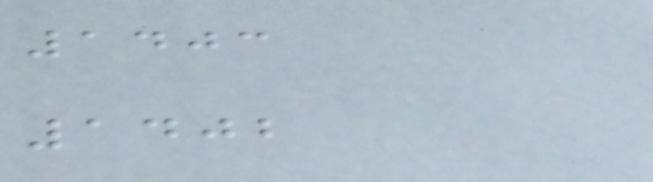1403
1402
